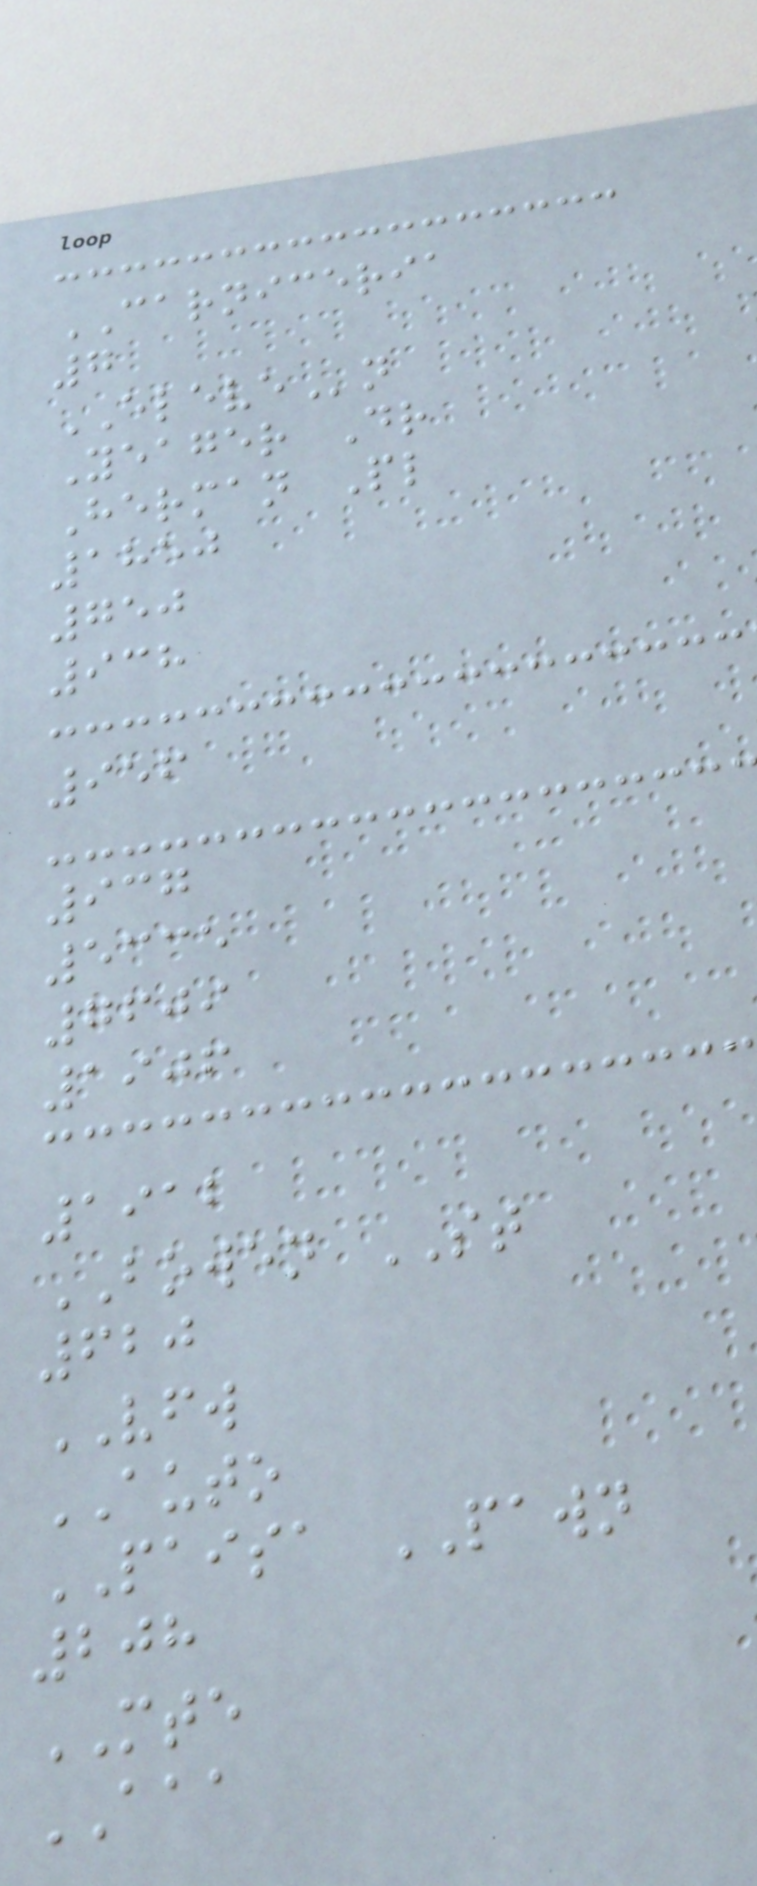CARNICERIA
7
ELEVEn
Yeager Dr
Herman Pl
1850
750
938
956
937
5335
7609
1906
1912
BOWEN ST
620
VFW
AUTO
PAISA PAWN
208
MTE
AAA
